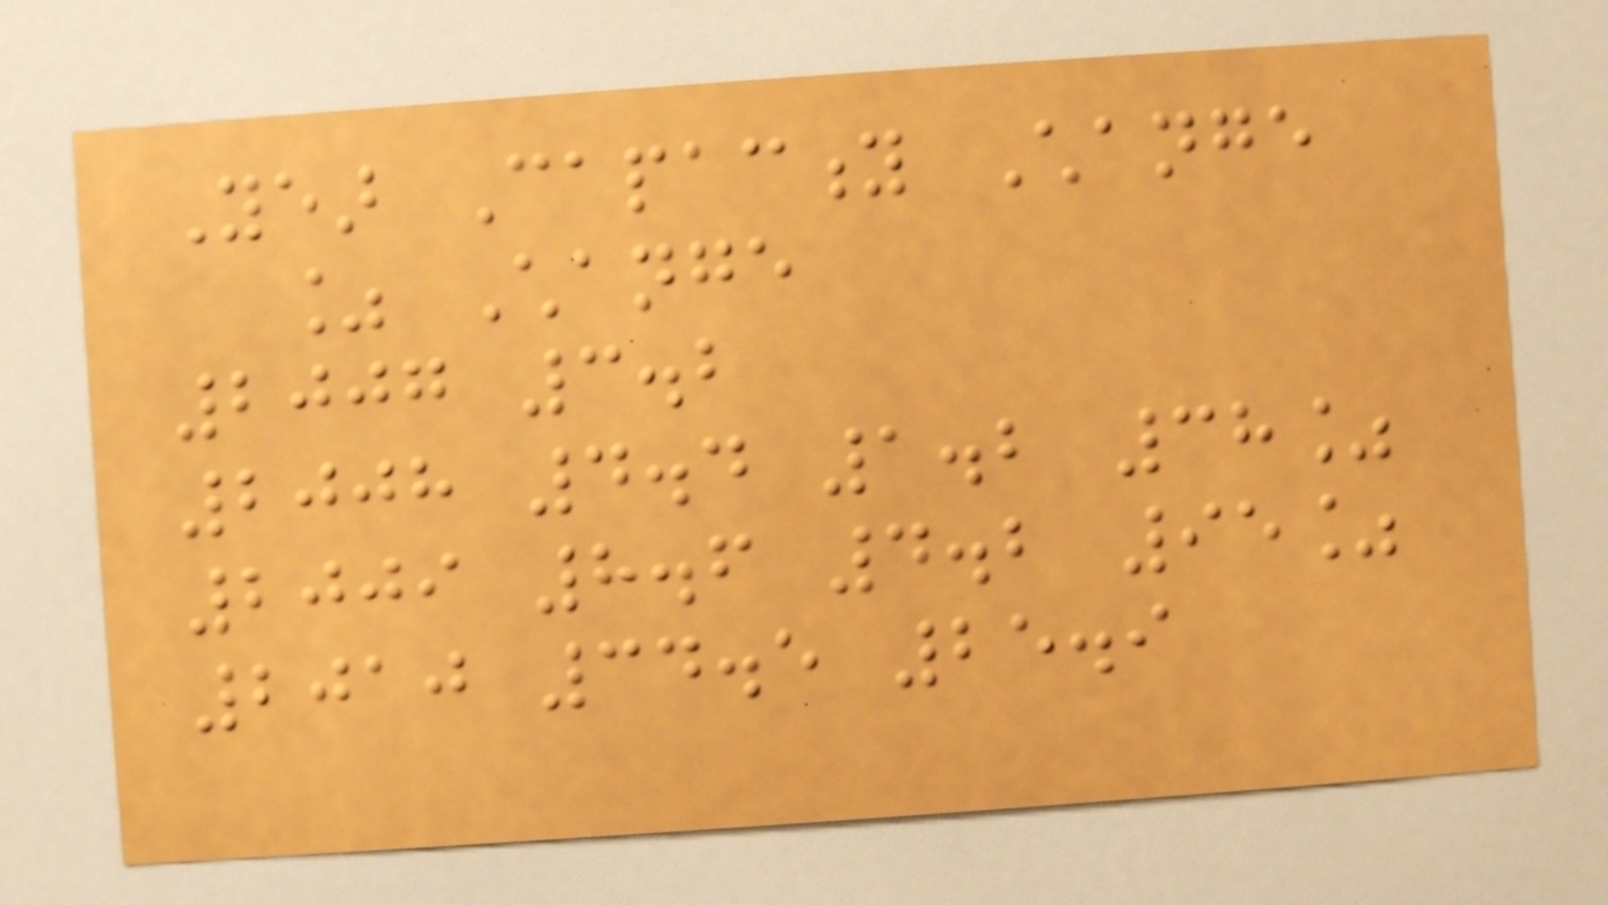Year Capacity Change
% Change
2007 3.2
2008 4.4 1.2 38%
2009 8.6 4.2 95%
2010 34.5 25.9
